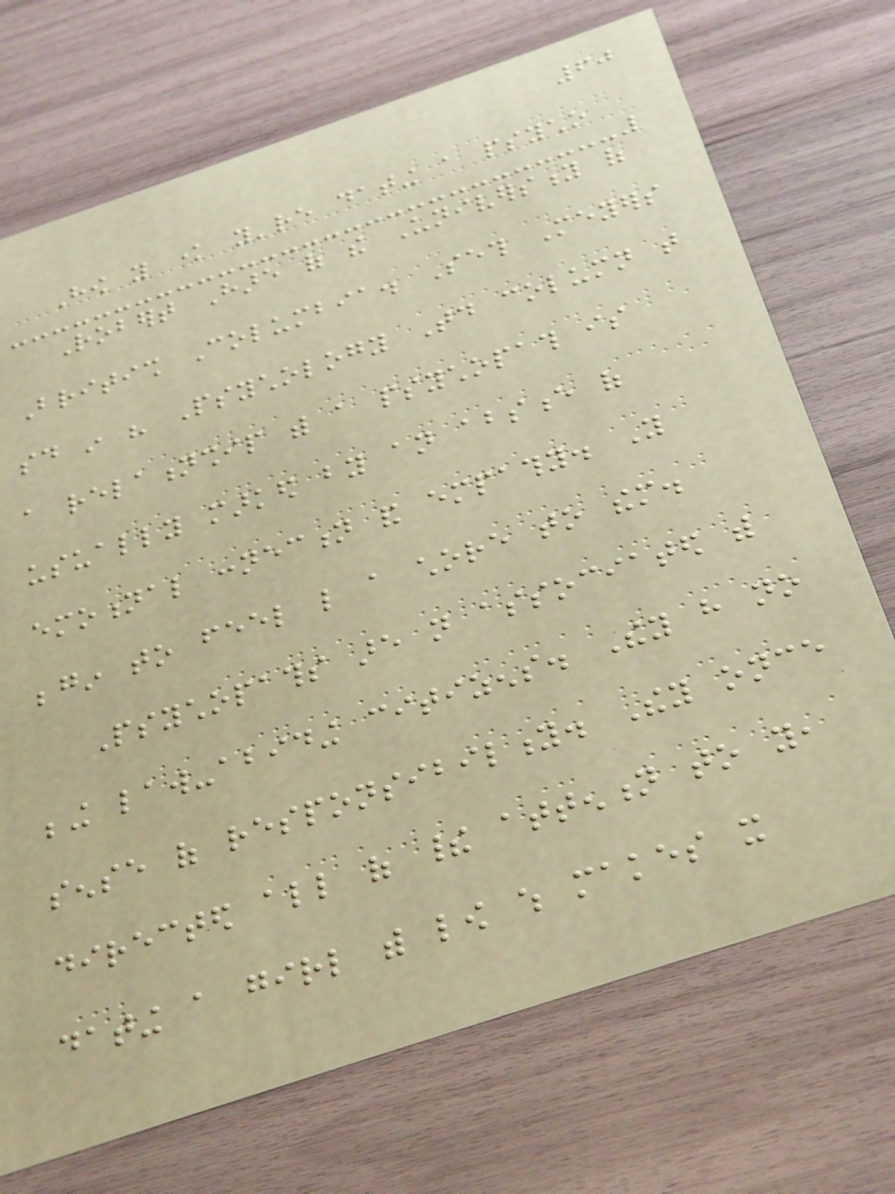60
How you know you're dating a psycho
Robert Hare of the University of
British Columbia. Seth Meyers
said in his Psychology Today column that
a relationship with a psychopath is
usually marked by an absence of
emotional connection and empathy. You
begin to feel like a chore to them.
Psychopaths are not associated with
being law-abiding citizens. They have no
sense of responsibility. They once
directed all of their attention to you,
dating a girl with low which makes it
